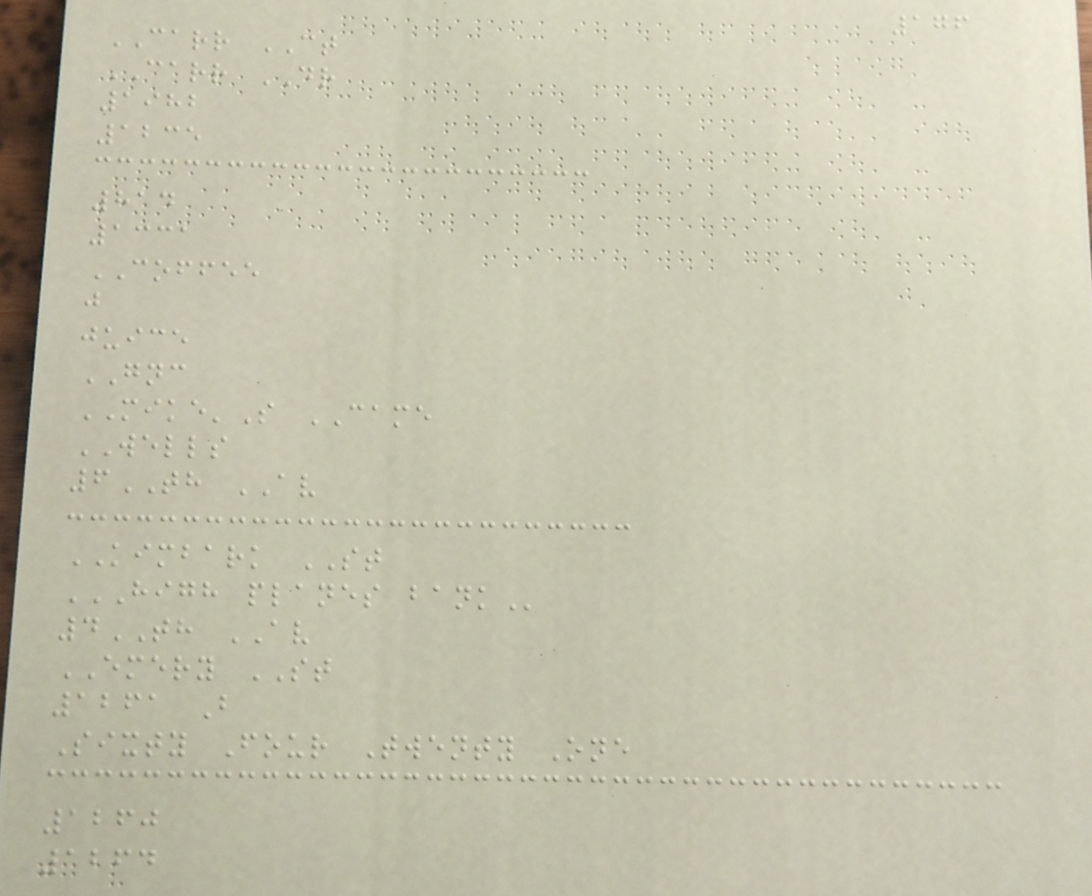176
CARR CT
CARR DR
1982
1235
814
1331
COFFEE
j
juice
GNC
MIKE'S CAME
WELLS
6TH AV
KIMBARK ST
HIGH PLANES BANK
4TH AV
EMERY ST
1261 B
Sixty Four Twenty One
1260
1264
